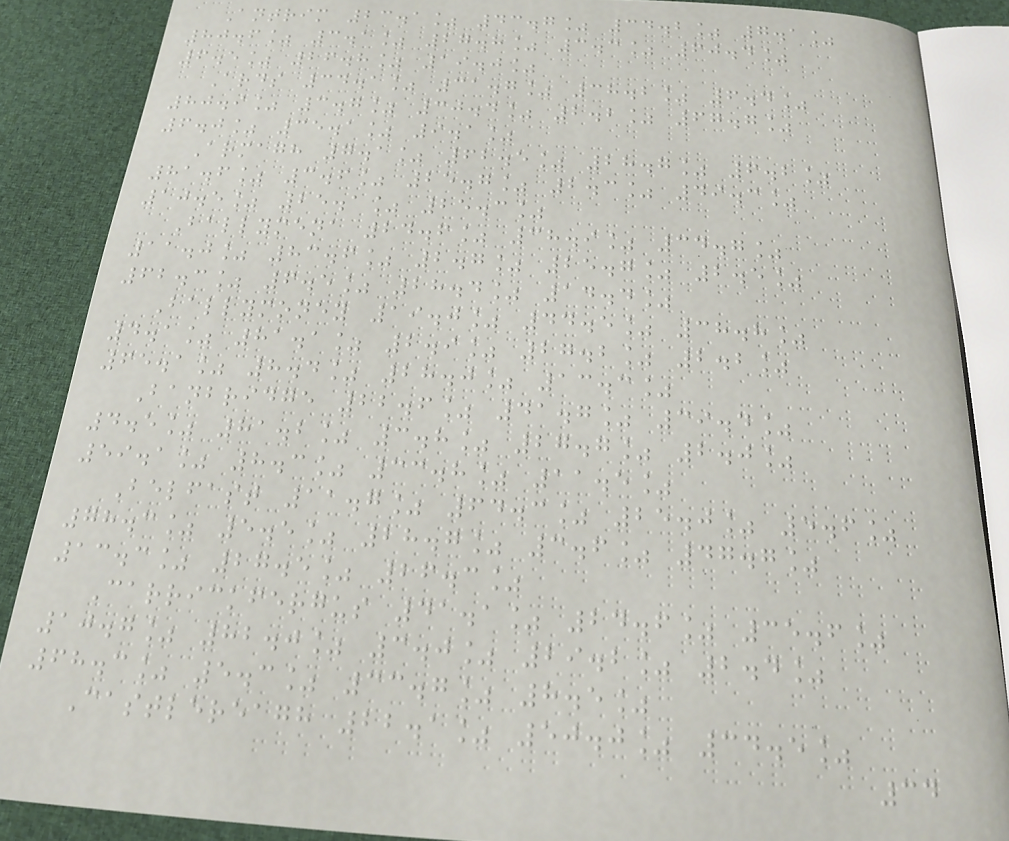Antrim 23.1% 43.7% 34.2% 7.1%
80.6% 3.1% 27.8% 3.3% 60.4%
6.5% 26.8% 19.0%
Ards 34.1% 31.7% 38.2% 6.4%
80.9% 3.7% 30.4% 2.2% 67.7%
6.0% 35.1% 9.1%
Armagh 7.1% 62.5% 28.7% 6.2%
81.6% 3.6% 25.7% 2.3% 49.3%
10.5% 25.1% 25.3%
Ballymena 24.6% 38.9% 34.7%
11.0% 83.6% 2.7% 25.7% 2.5%
62.3% 6.5% 28.4% 14.4%
Ballymoney 19.0% 44.5% 38.8%
4.1% 81.1% 2.9% 27.2% 2.2%
65.1% 8.4% 28.0% 13.3%
Banbridge 22.6% 41.7% 39.4%
4.5% 81.2% 3.8% 27.7% 2.0%
59.1% 8.3% 33.8% 11.5%
Belfast 11.7% 64.3% 25.0% 5.6%
78.3% 5.5% 28.7% 3.6% 47.7%
13.3% 27.5% 26.3%
Carrickfergus 41.1% 24.6% 35.6%
10.7% 82.0% 3.0% 29.2% 2.4%
68.3% 5.3% 33.7% 8.5%
Castlereagh 22.1% 50.0% 34.5%
34
